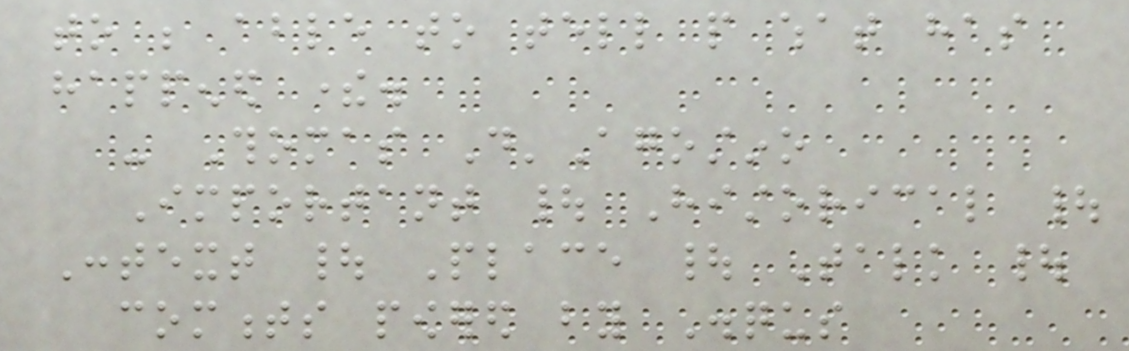to be able to tell people what has
happened there.
- Thomas D'Agostino
Important | Historical |
Context | Place | Talk |
comments powered by Disqus
